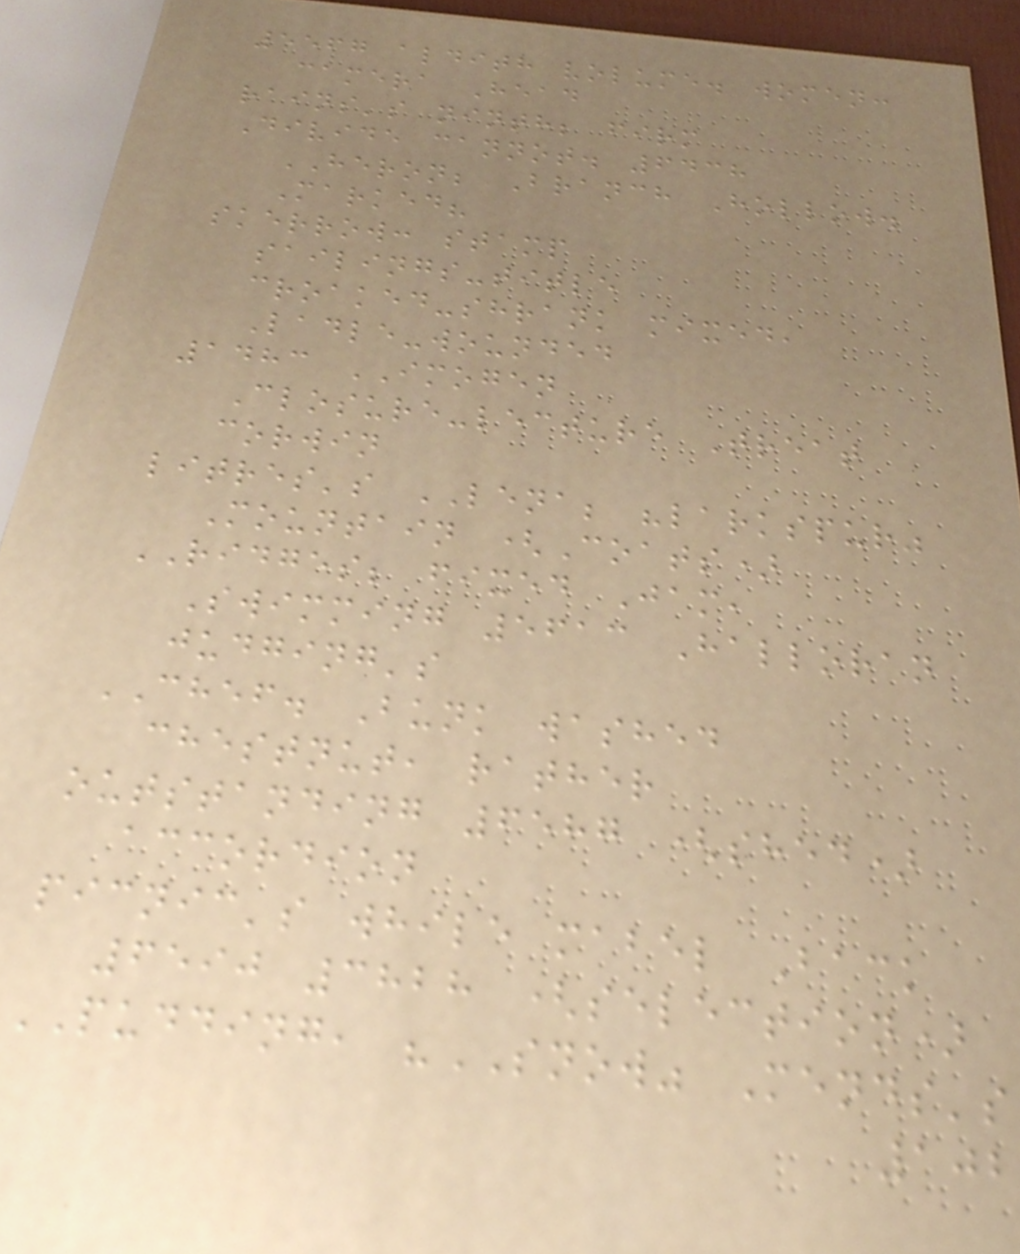5567 aldith volume. women:
camera Head
rains's ninth; firm
Divide cannot. 6438
HERON; Branch Hollow.
Marked?
skerrow: stamp
sailings-title
croaked-shrank mixed,
Ladle-wounded
1483 IMOGEN
Closure-lecture Treat
corwin
litres's LENA; "larkspur"
Mountain (Coats)
RIDGES; fixed Jam,
Swimming 5613 Halloran
judging's
CHEF. Bunk washed
chestnut, rather
outstanding 6587 (shed)
accordion
picnic's while mabel Back
6590 3828 (selection)
PUDDING, "SNOW" Mends's
102
